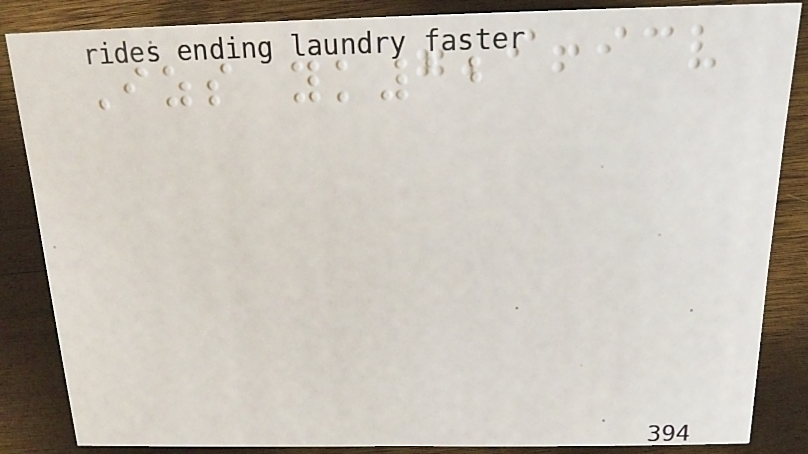Izs yk12
